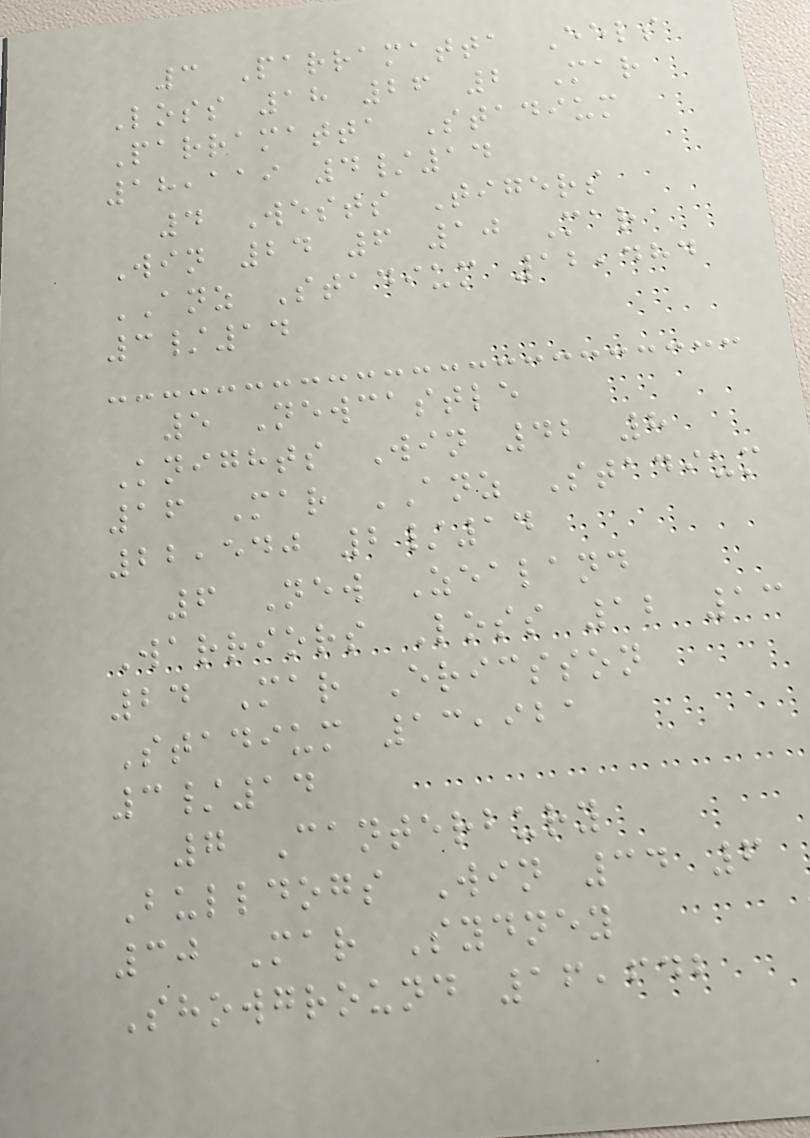3 Parramatta Eels
Loss 18 26 2 Mar
Parramatta Stadium
18,119 4/14
4 Wests Tigers
Win 24 6 10 Mar
ANZ Stadium 12,484
3/14
5 Newcastle
Knights Win 42 8
16 Mar ANZ Stadium
22,540 2/14
6 New Zealand
Warriors Loss 12 13
24 Mar Ericsson
Stadium 13,921
3/14
7 Canterbury
Bulldogs Win 34 6
30 Mar Sydney
Showground 16,642
